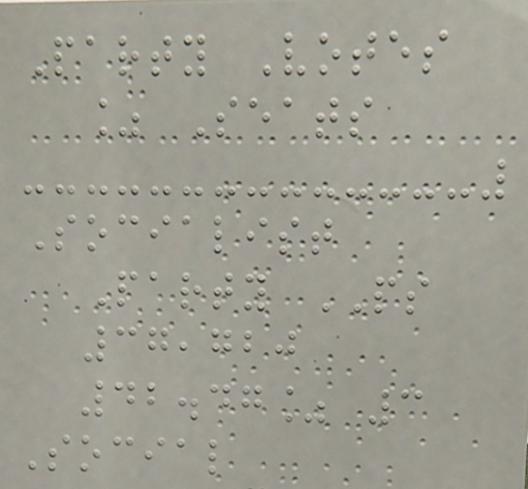Party Votes
% Seats
Socialist
Party PS
37,720
42.47% 3
Social
